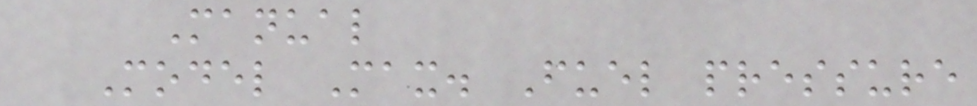Manual
Model Max. Fuel pressure
